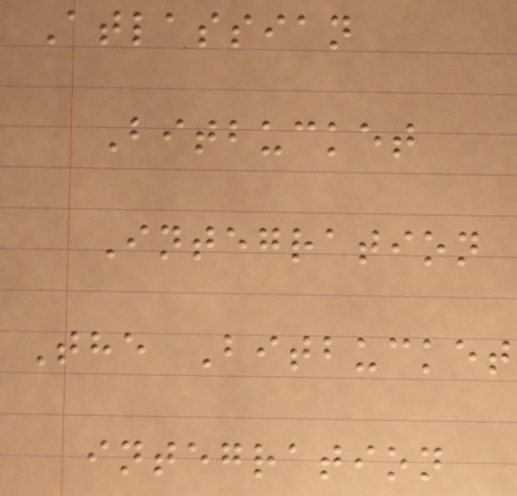Atlassian
Bitbucket
Integration
The Bitbucket
integration
